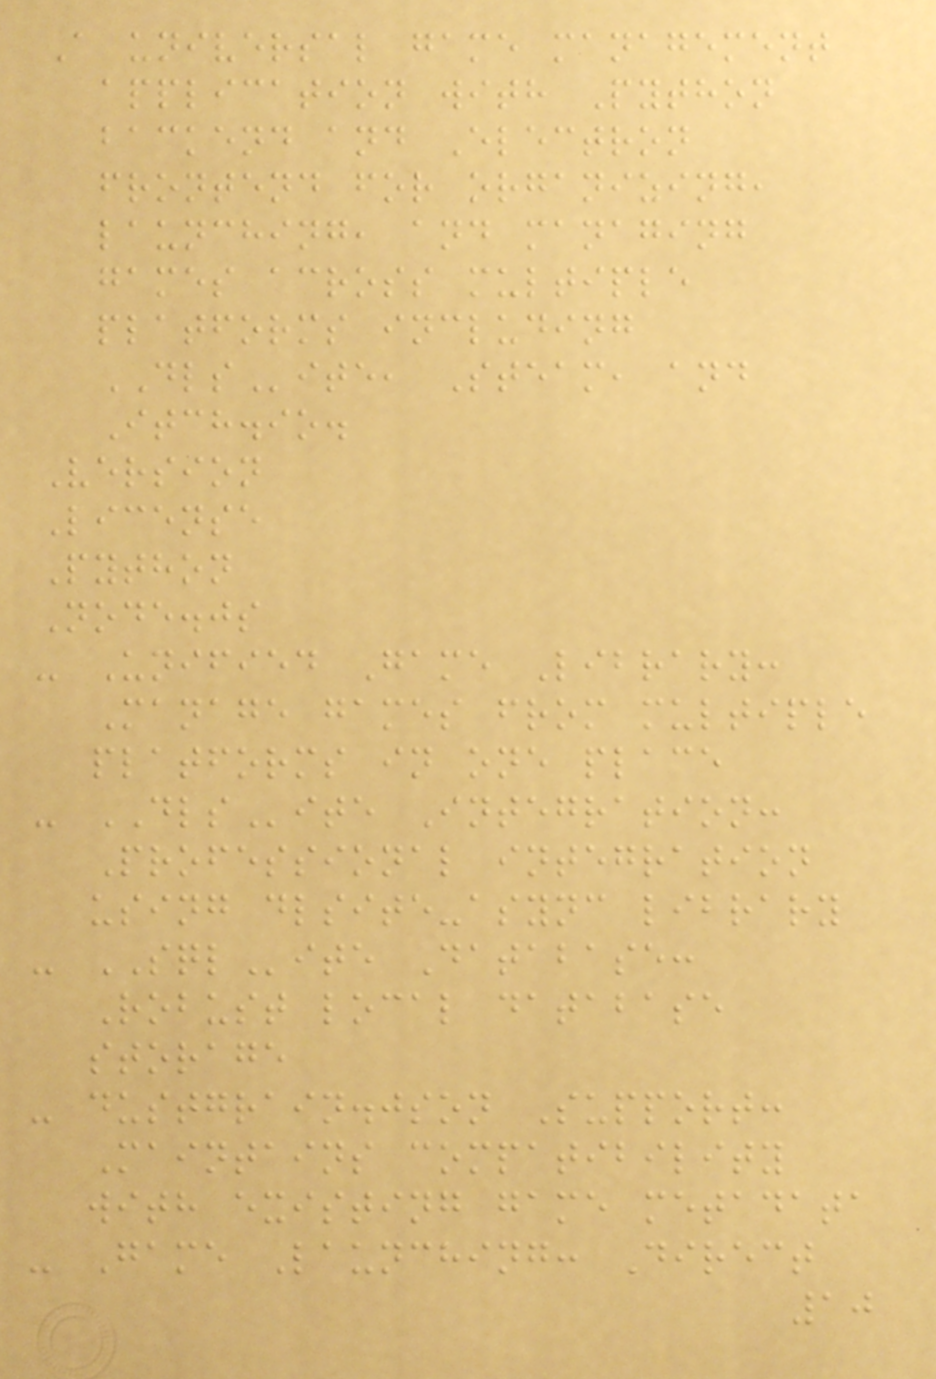A universal game management
application with Python
backend and Electron
frontend for organizing,
launching, and managing
games across multiple
platforms including
DLSite, Steam, and
Itch.io.
Version
License
Python
Node.js
- Unified Game Library:
Manage games from multiple
platforms in one place
- DLSite Integration:
Professional integration
using dlsite-async library
- SQLite Database:
Robust local database
storage
- dustgrain.json Support:
Maintains compatibility
with existing game metadata
- Game Launching: Direct
10
